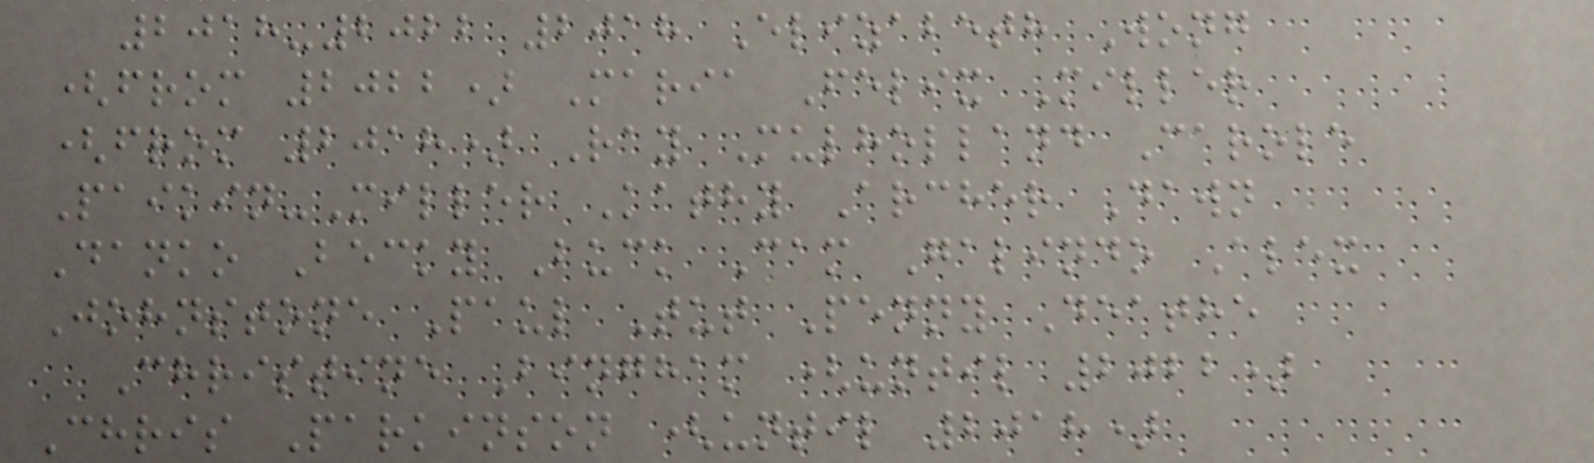2018-2022 2018 Elizabeth Wong
(from 2022) Maria Felix Miller
(from 2018) Ray Mulholland Carole
Paikin-Miller Kathy Archer Dawn
Danko Becky Buck Cam Galindo Alex
Johnstone Paul Tut Penny Deathe
Christine Bingham (until 2022)
Chris Parkinson (until 2018)
